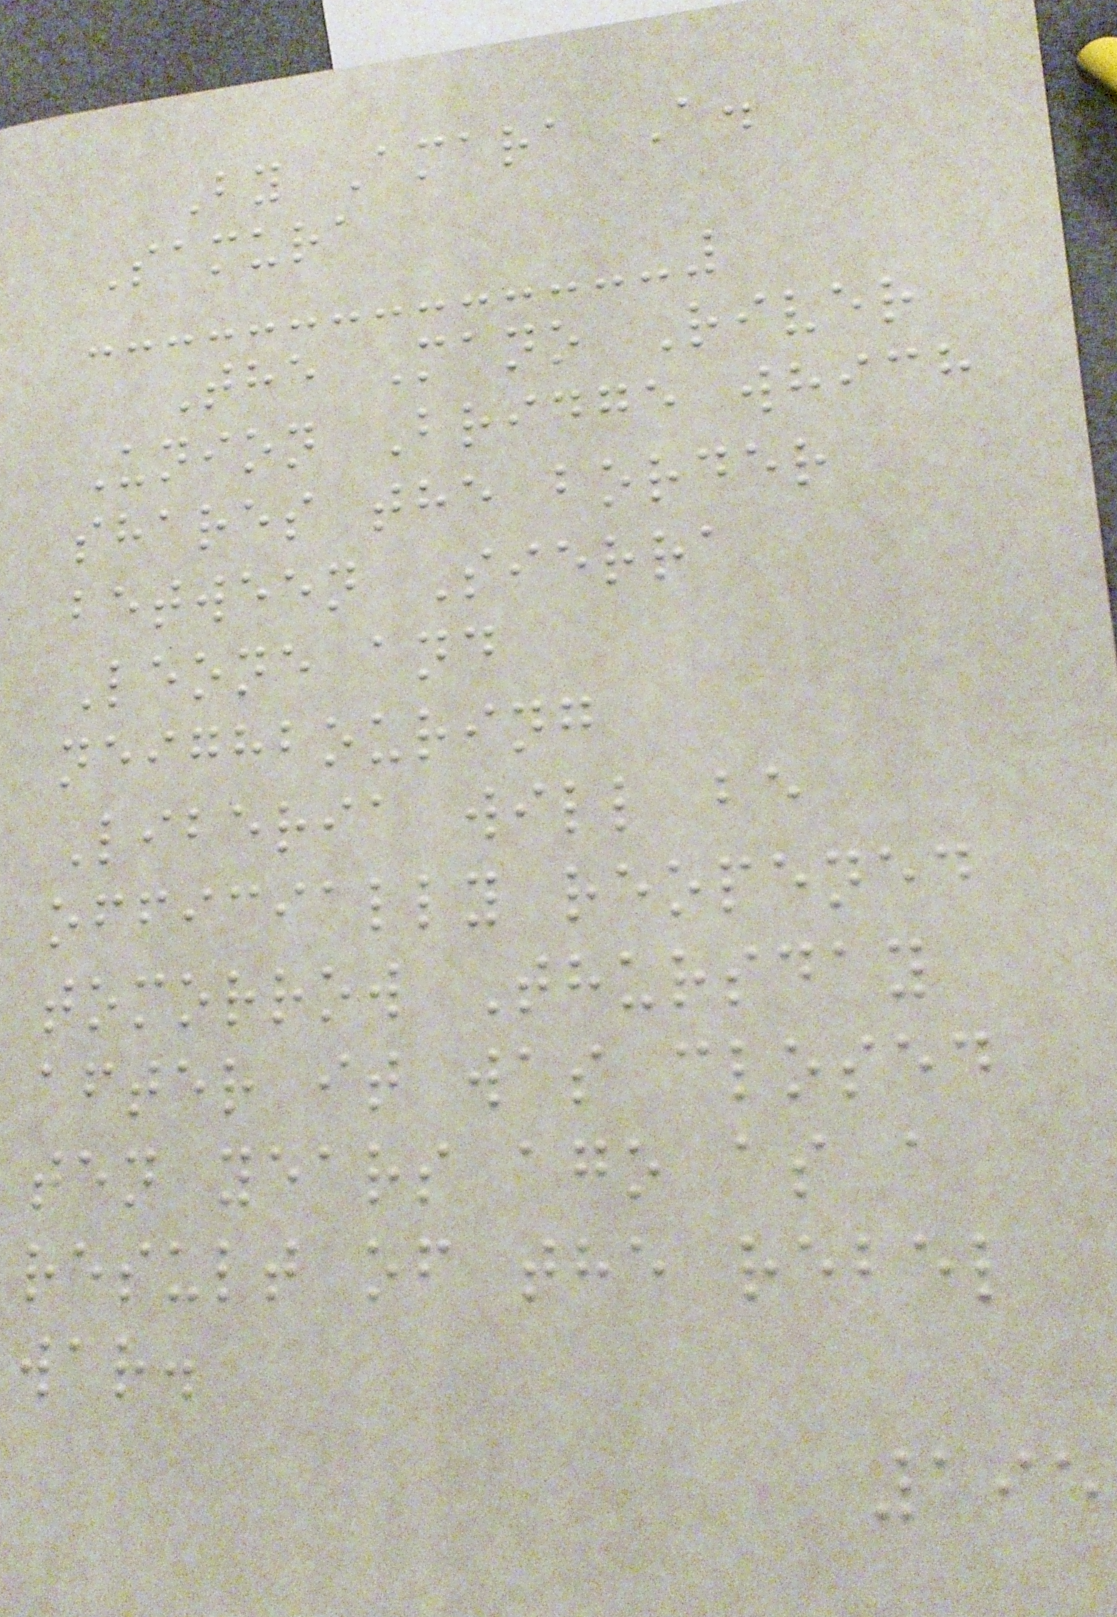By Amara A.
Samura
The Mano River
Union Bridge which
shares the border
between Sierra
Leone and
neighbouring
Liberia will be
officially reopened
tomorrow Thursday
after it was closed
ten years ago as a
result of the rebel
war.
195
